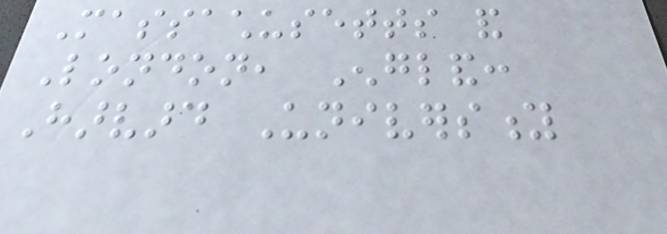Massachusetts and
London, England:
Harvard University
